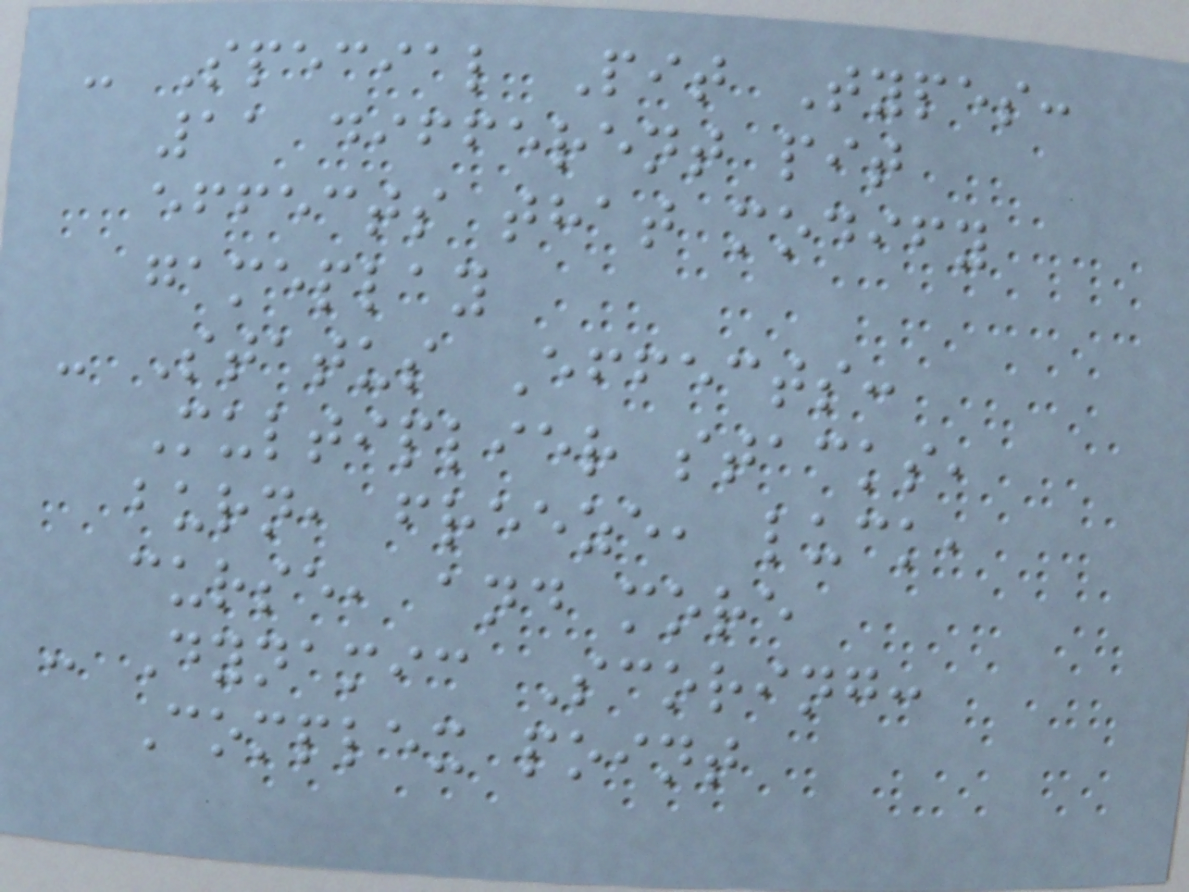- Special Pit Types:
11 different pit
effects that modify
gameplay
- Status Effects:
Multiplier stacks,
burn, freeze, luck,
curse, and more
- Dynamic Scoring:
Complex point
